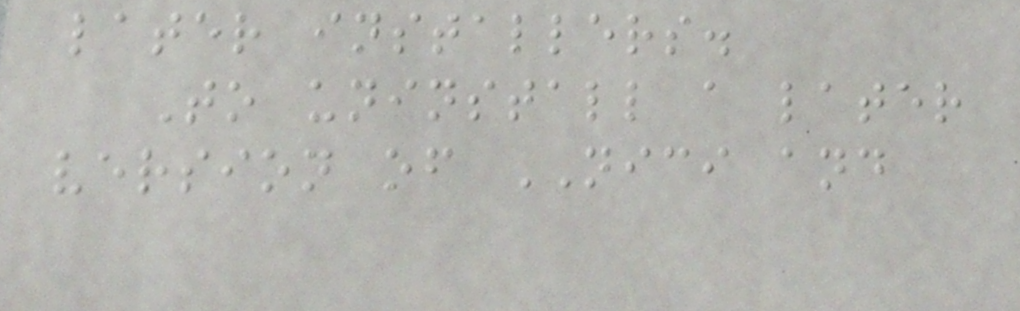later installers.
To uninstall a later
version of NICI and
